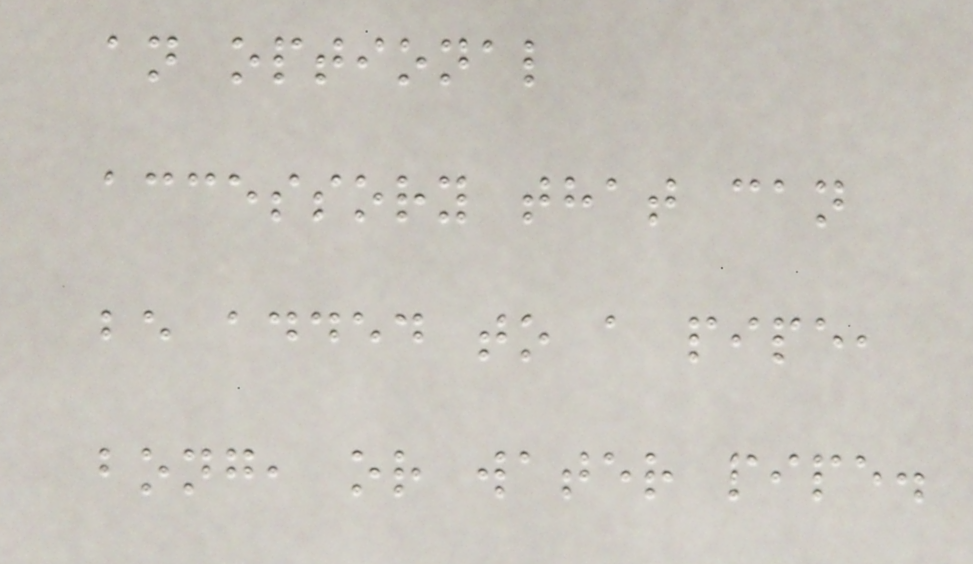an optional
accessory that can
be added to a pipe,
bong, or water pipe.
